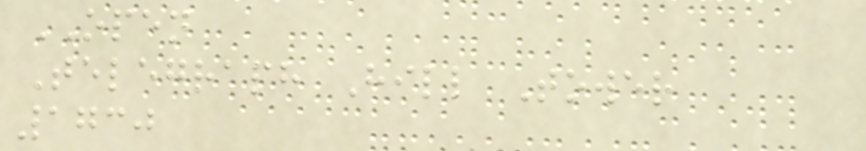OPEN
Telegraph Hill Tower
1730
